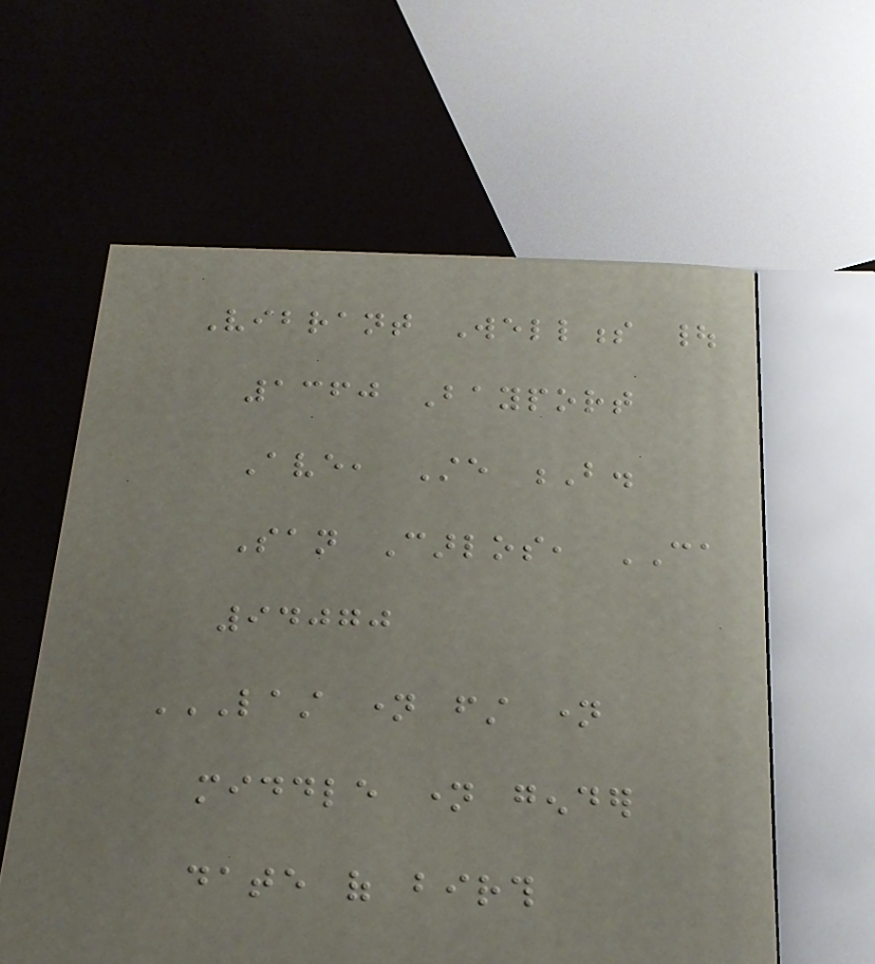Vibrant Wellness |
1360 Bayport
Ave, Ste B.
San Carlos, CA
94070
LAST NAME FIRST NAME
MIDDLE NAME GENDER
DATE OF BIRTH
